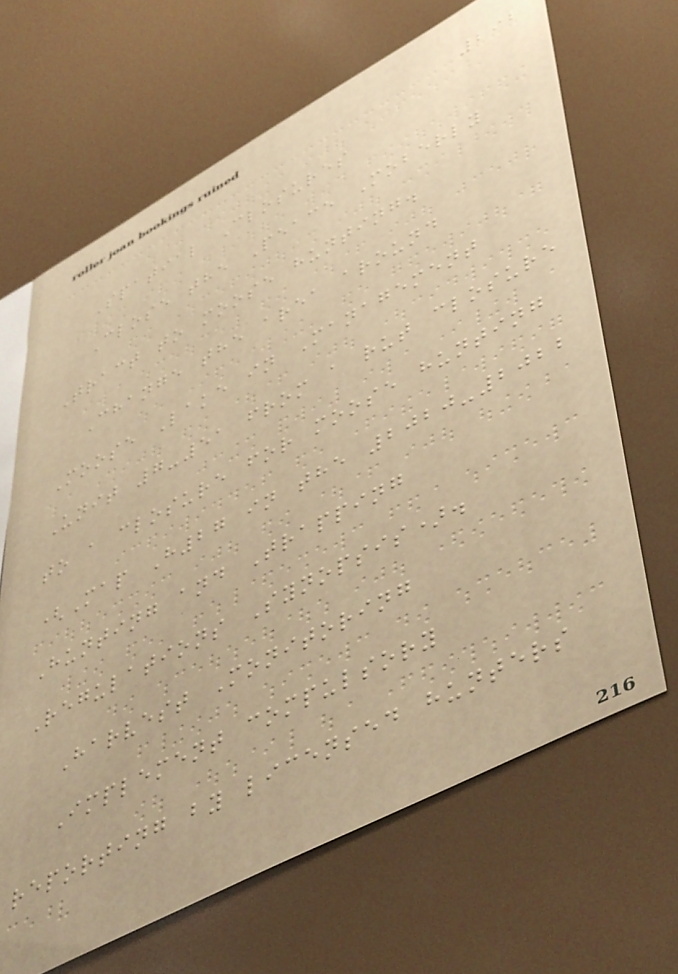292
Spatial Closures
Close the Peace Moberly
Tract to moose hunting.
Change the area around
Moose Lake in Management
Unit 7-51 from a rut closure
to a closure for moose hunting
(Map H27 in the 2020-2022
Hunting and Trapping
Regulations Synopsis).
Harvest Monitoring
Implement compulsory
reporting by licensed hunters
